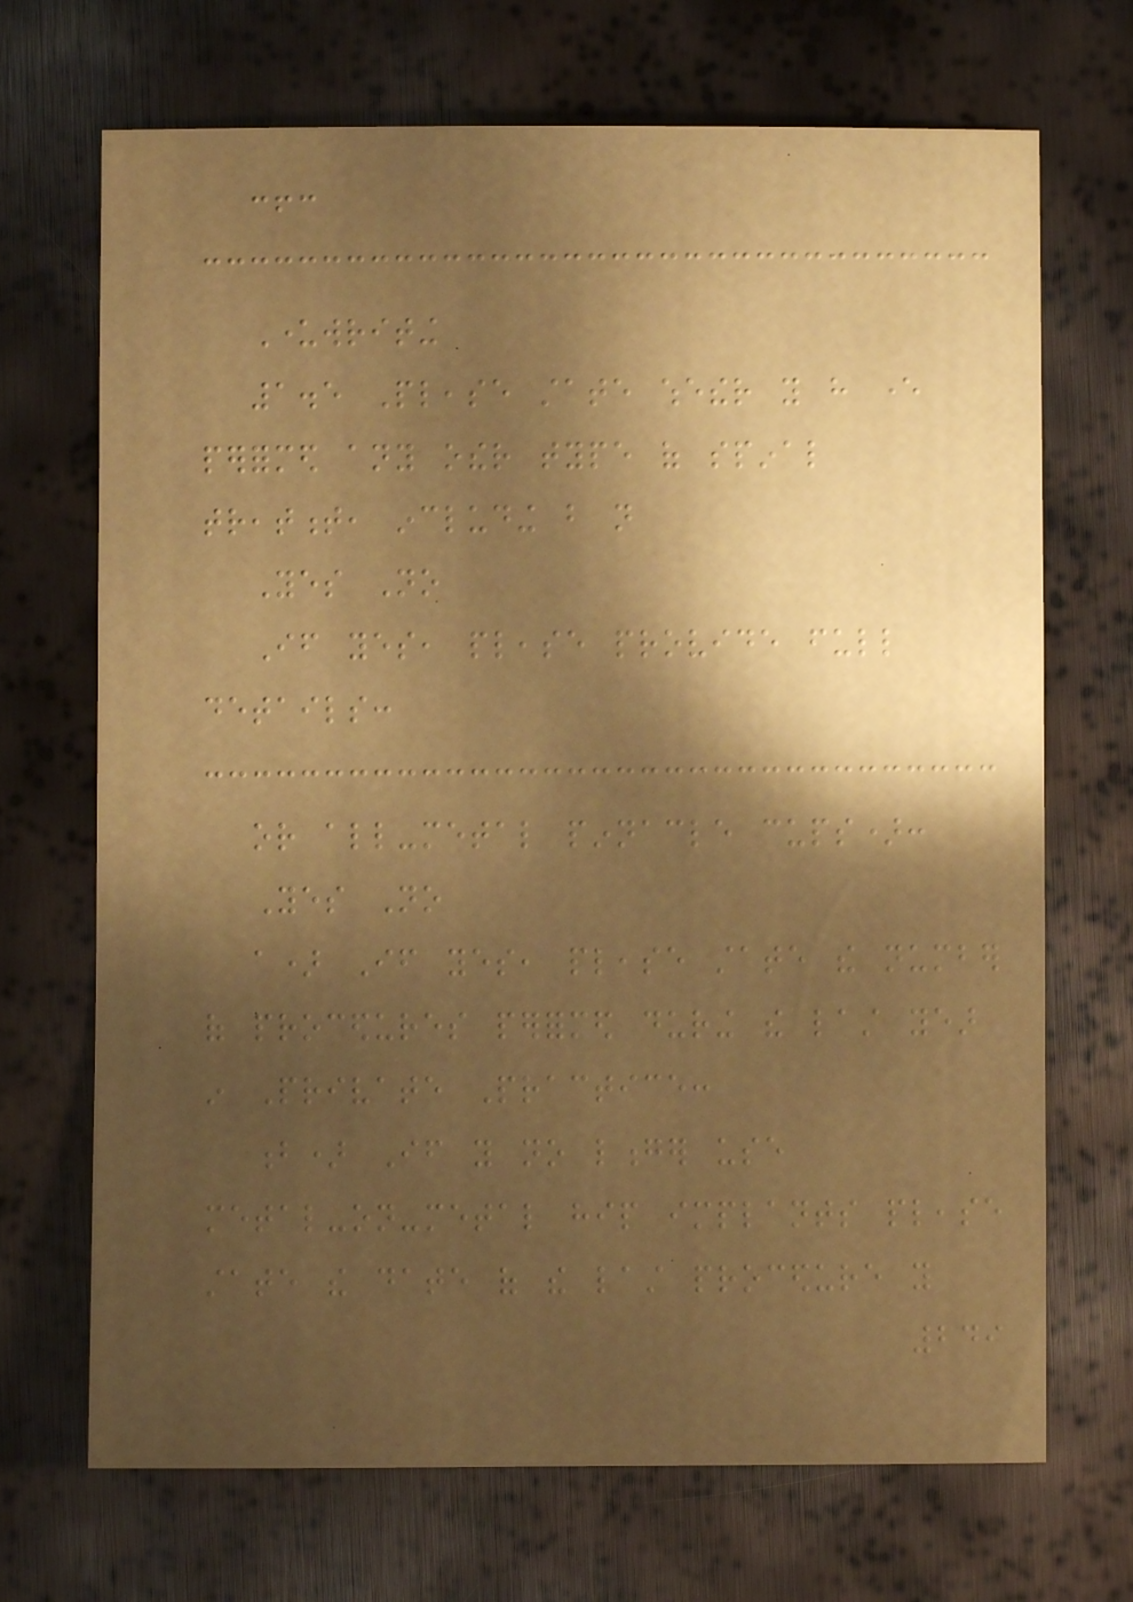cfc
Underwriting
1.5 Please state whether you have ever
performed any other type of spinal
treatment, including but not
Yes No
If yes, please provide full
details:
or all-metal pinnacle cups):
Yes No
a) If yes, please state the number
of procedures performed during the last year
in Private Practice:
b) If you no longer use
metal-on-metal hip implants please
state the date of the last procedure you
249
